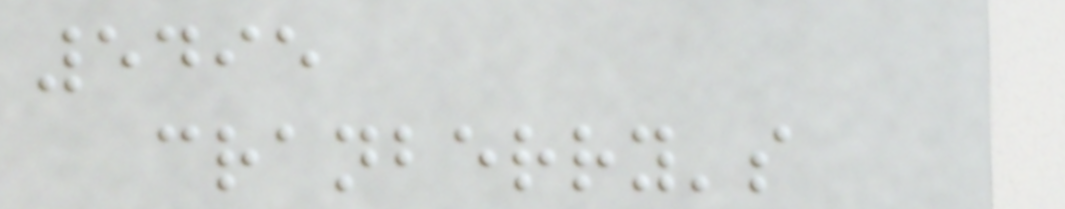5495
cranberry's
